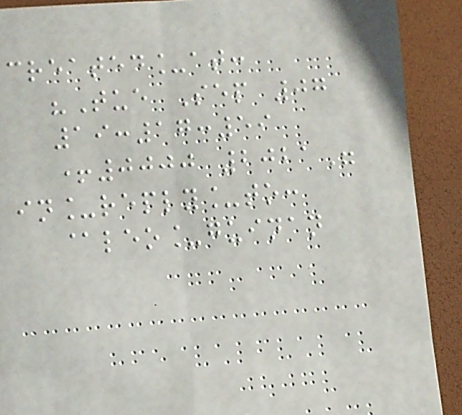created_at:
"Tue Sep 07
19:17:59
+0000 2021"
in_reply_to:
@leo_guinan
